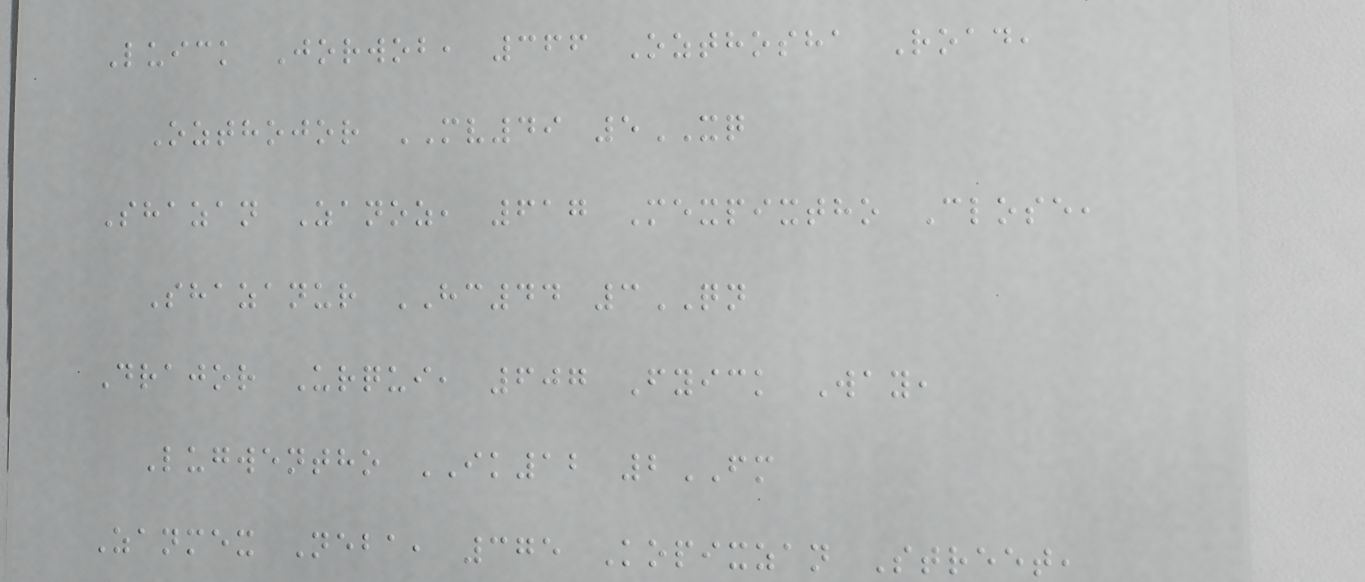Luick Jorwob, 366 Ozthosha Road,
Ozthojor MV49 5XQ
Shazan Zanoz, 617 Mexpixtho Close,
Shazanur HC44 3QN
Drajor Urqui, 607 Fyick Way,
Lugwentho IK12 2FM
Zanmex Neba, 375 Kopixzan Street,
